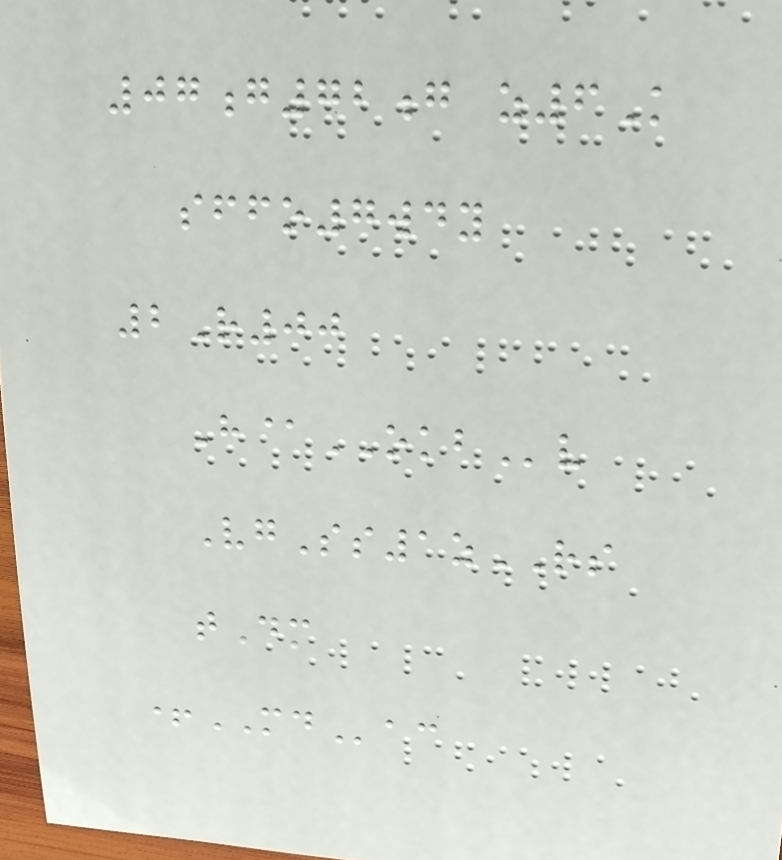07g72g z6K
sffo7wdy
2R00
H@OKBv
VgSs1zRS
tDm
+MDac
